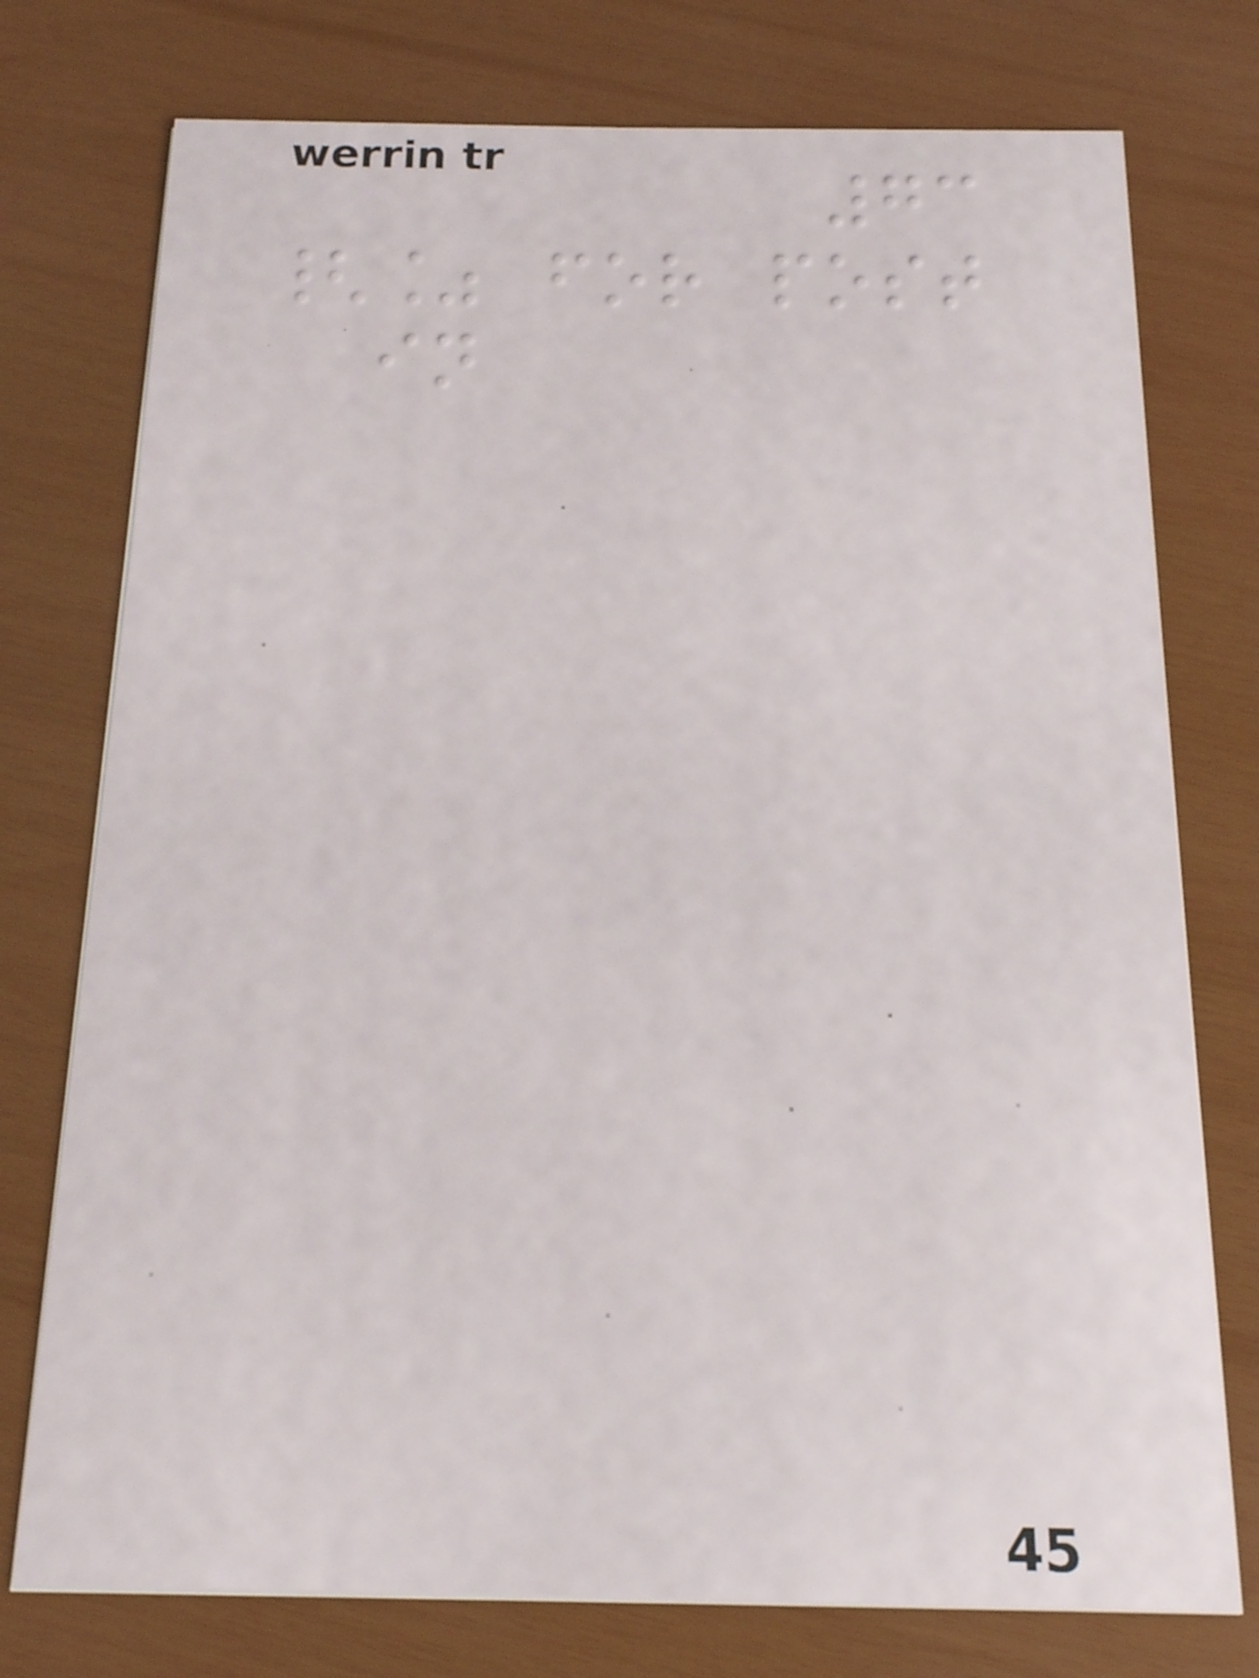73
{% for post
in
